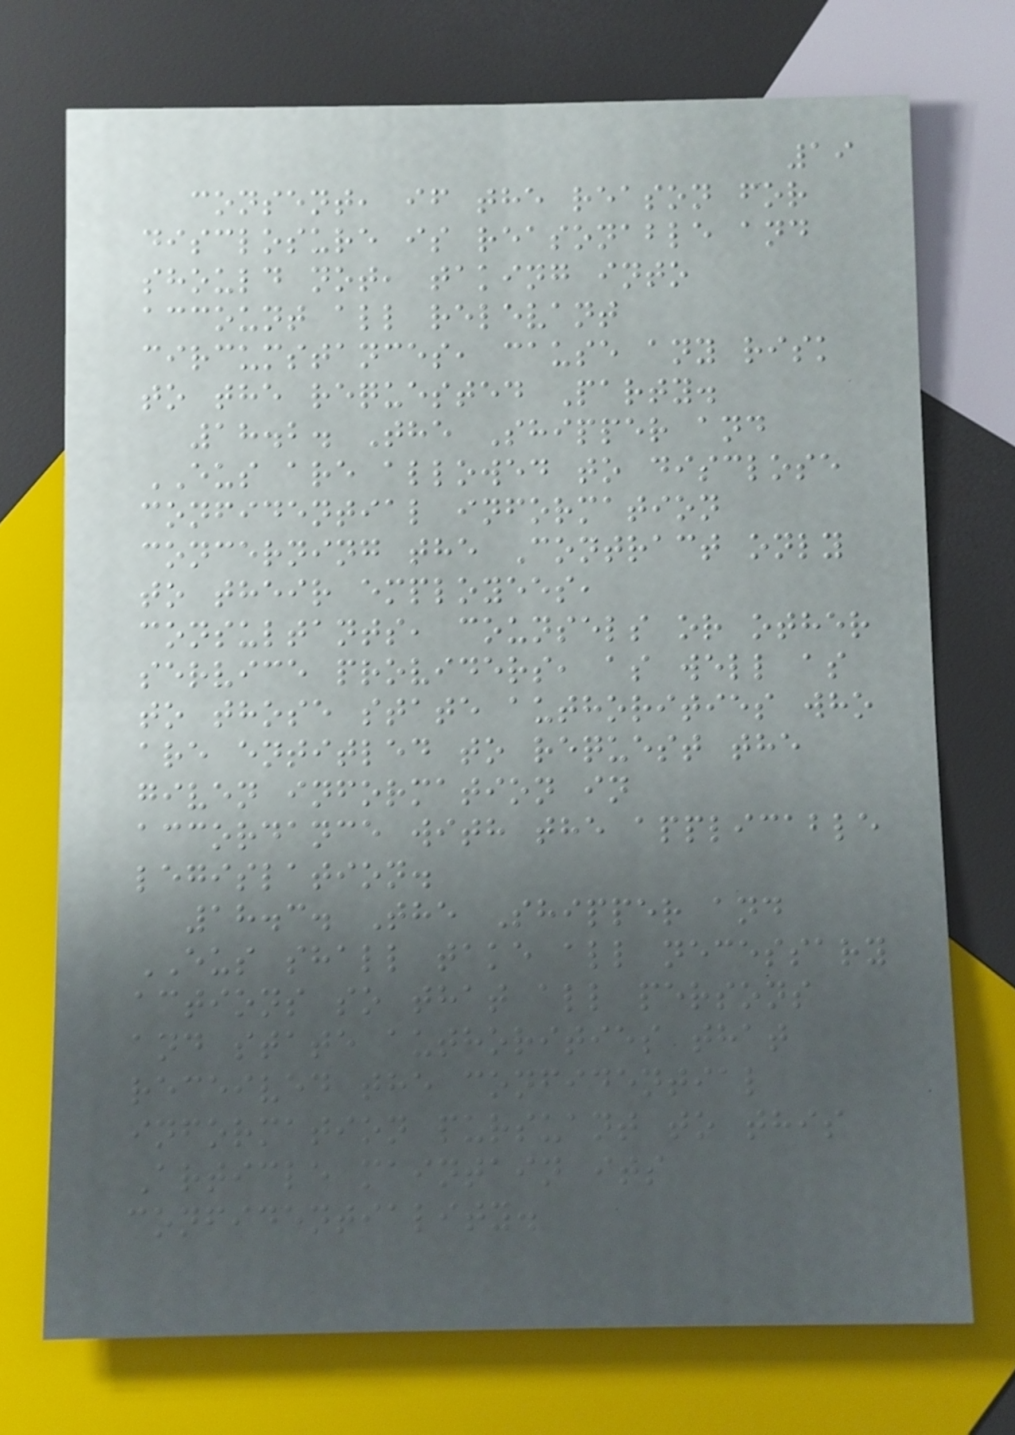19
consent, if the reason for
disclosure is reasonable and
should not, taking into
account all relevant
circumstances, cause any risk
to the requested Party.
18.2. The Shipper and
EUS are allowed to disclose
confidential information
concerning the Contract only
to their employees,
consultants, counsels or other
service providers, as well as
to those state authorities who
are entitled to request the
given information in
accordance with the applicable
legislation.
18.3. The Shipper and
EUS shall take all necessary
actions so that all persons
and state authorities that
received the confidential
information pursuant to this
Article maintain its
confidentiality.
